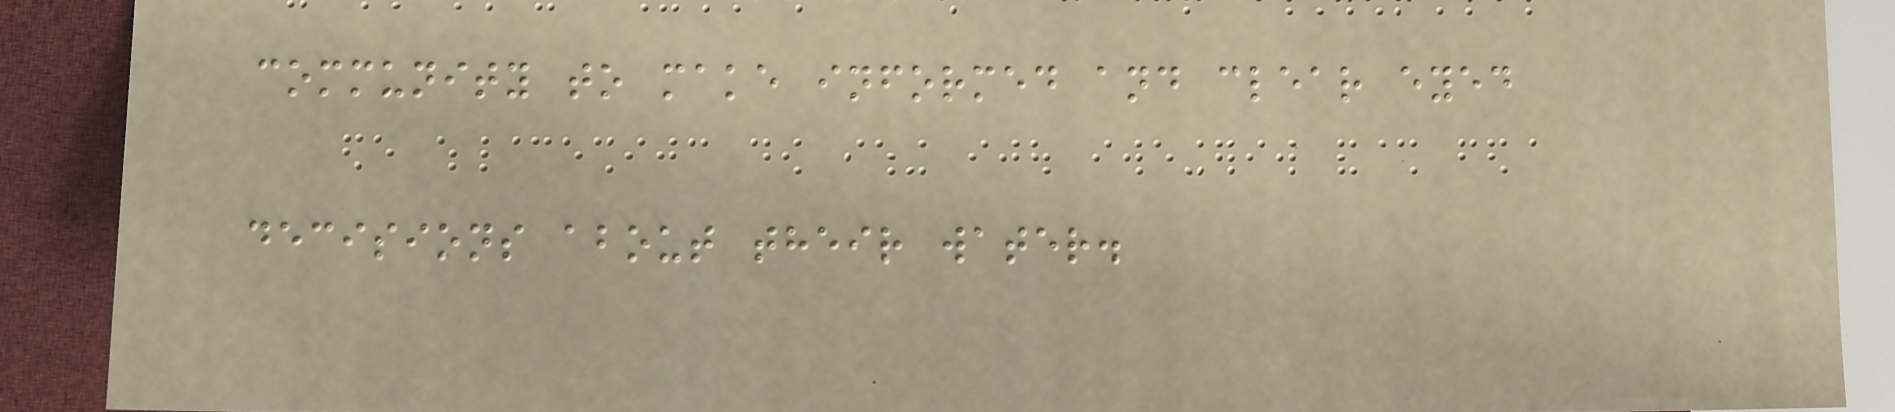community to make informed and clear eyed
decisions about their water.
